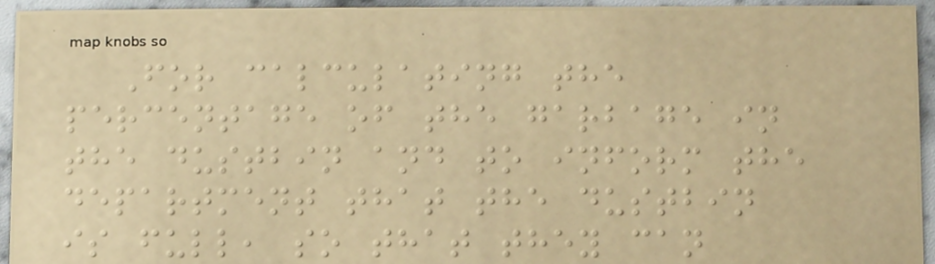For calculating the
percentage of the garbage in
the dustbin and to inform the
department that the dustbin
is full, so that they can
